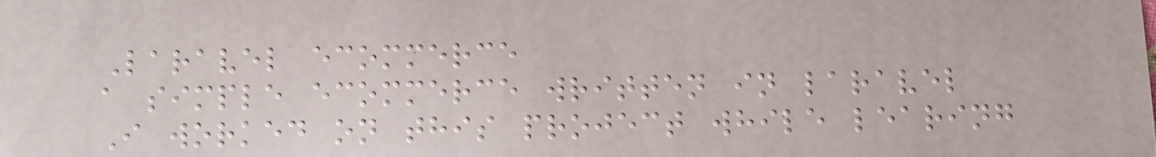Laravel ecommerce
a simple ecommerce written in laravel
I worked on this project while learing
